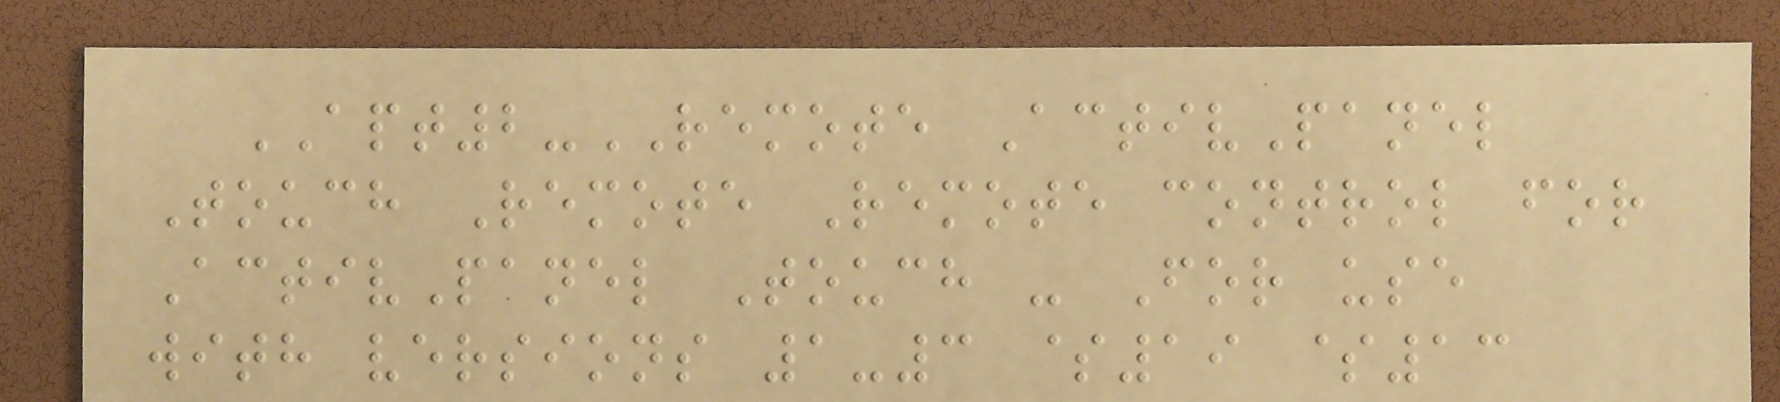APT2-REMOTE ActivPanel
Touch Remote Remote control for
ActivPanel Touch - For use
with versions 1-3 $19 $13
